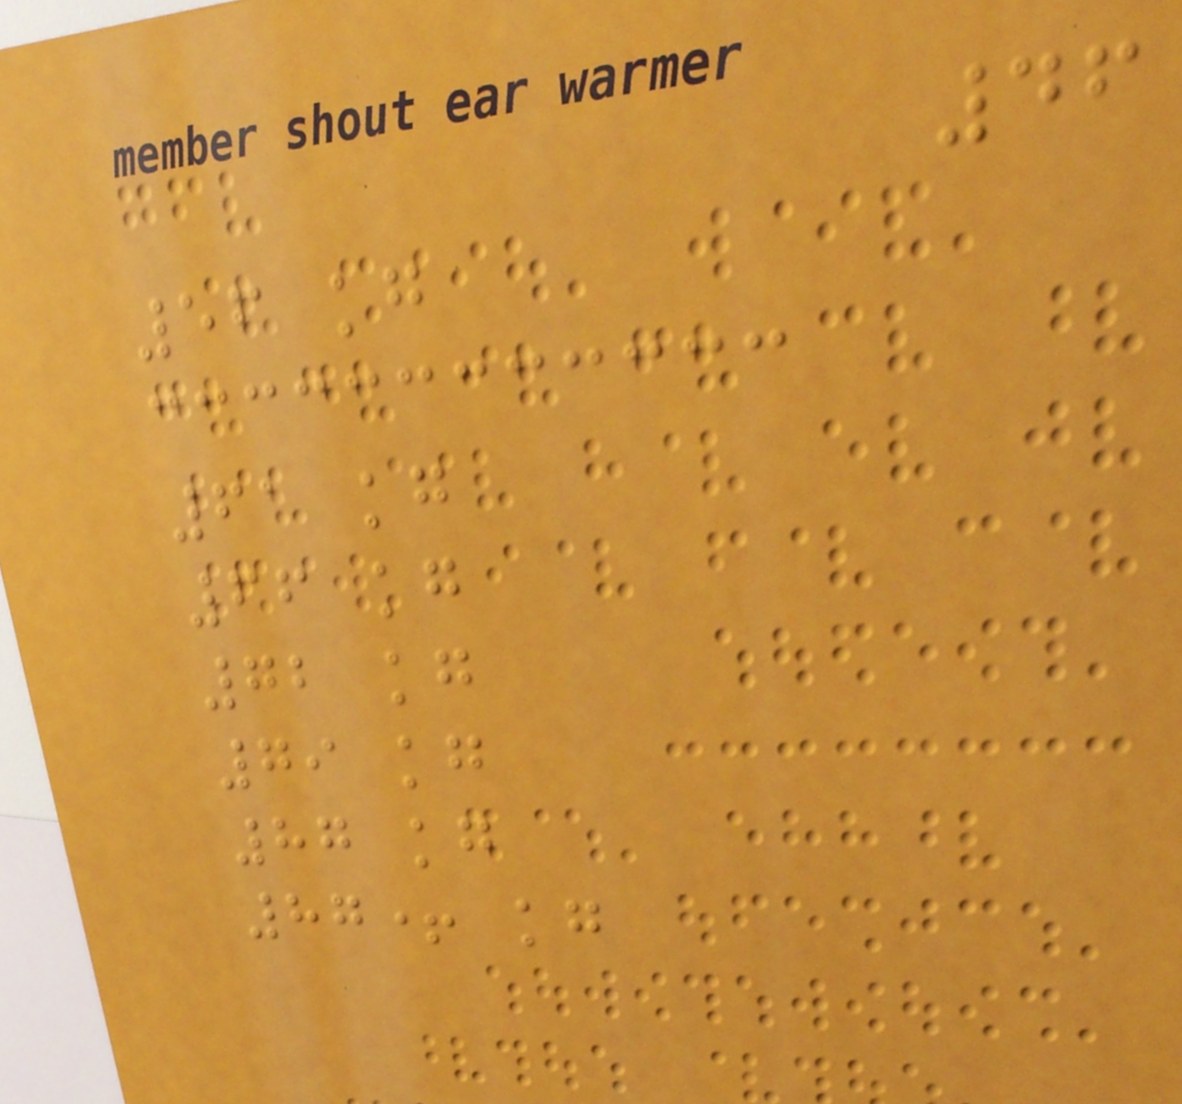46
56 kg
61 kg
66 kg
72 kg
79 kg
87 kg
87+ kg
